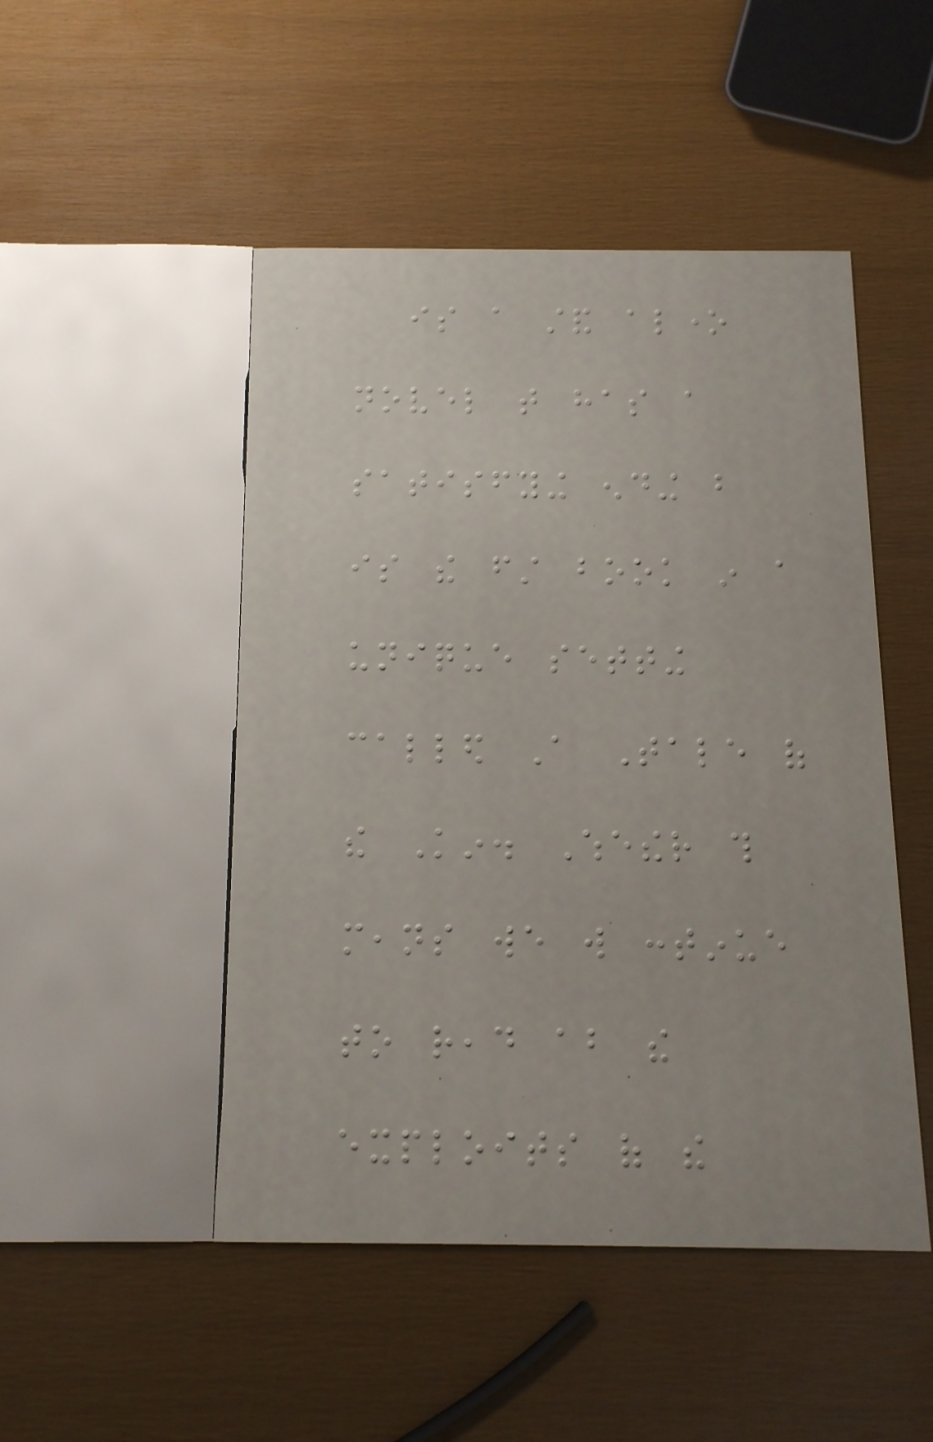is a stand alone
novel that has a
satisfying ending but
is the first book in a
unique setting
called A Tale of
the Kin. Whether this
means we will continue
to read about the
exploits of the
